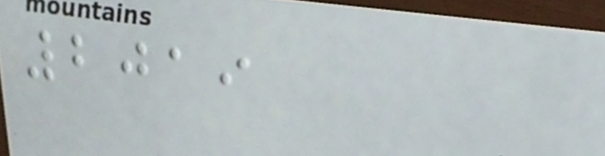2019
